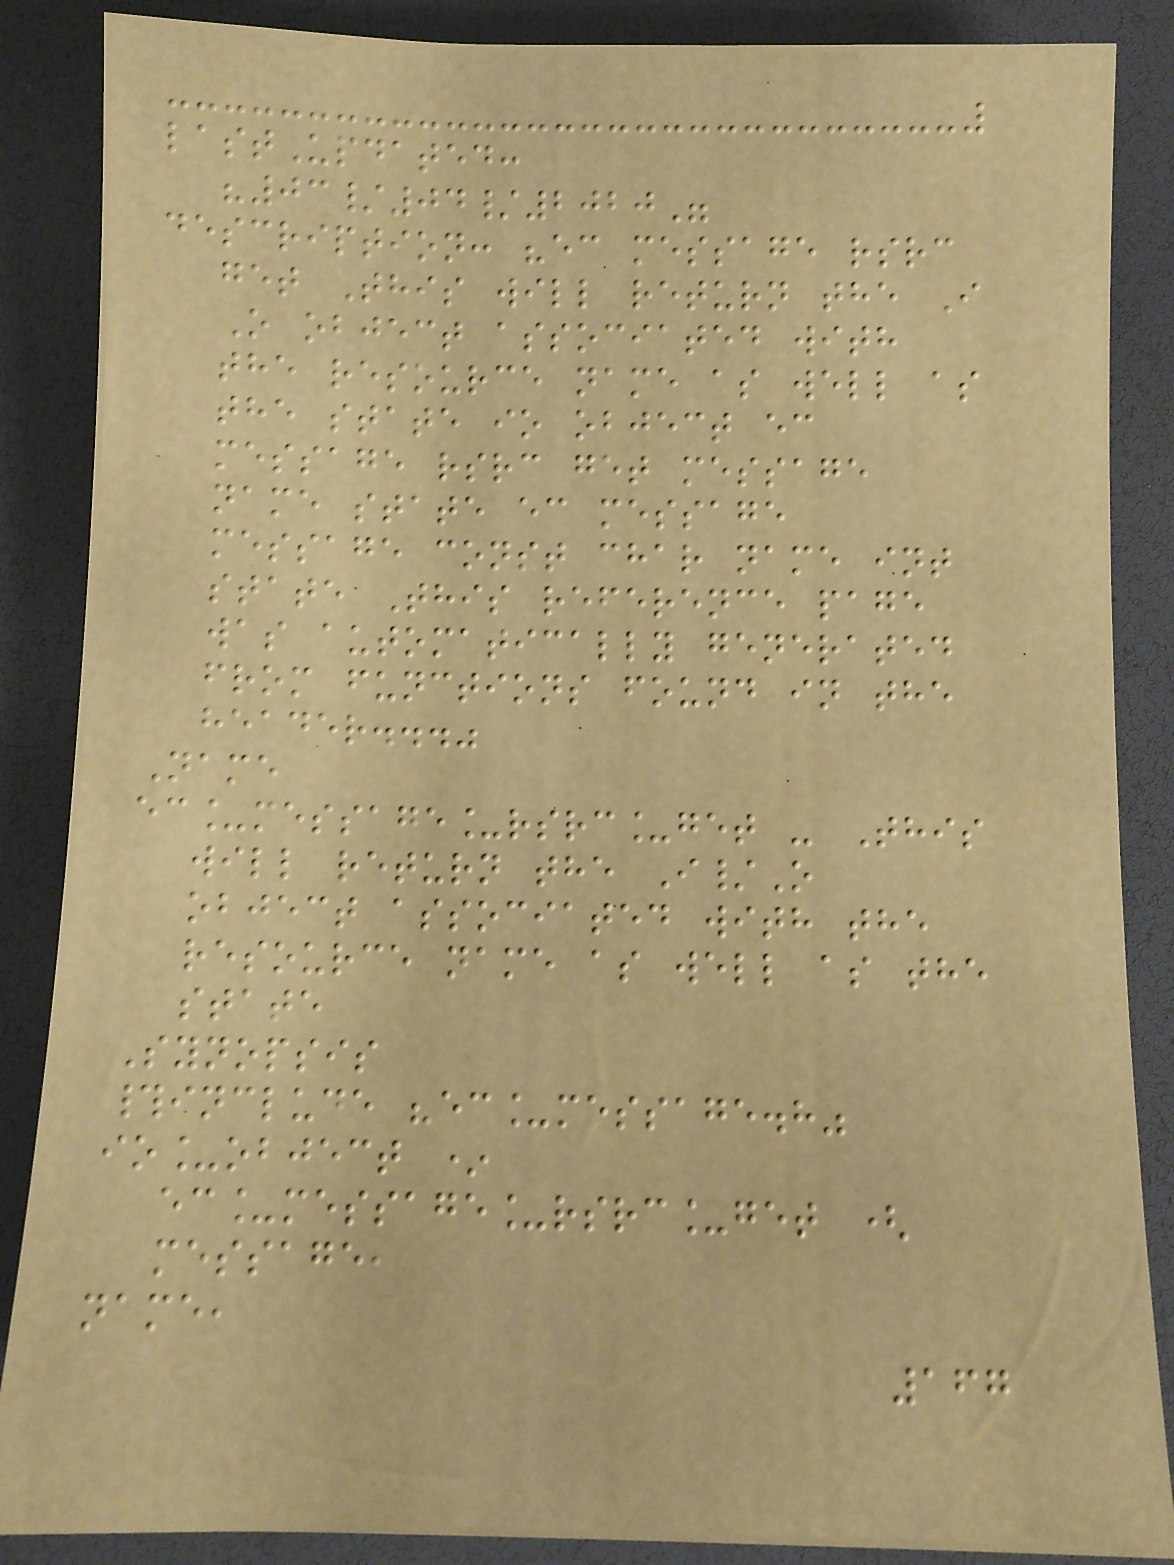lastUpdated:
"03/04/2020"
description: "ec message rsrc
get This will return the I
O object associated with
the resource name as well as
the state io object ec
message rsrc get message
name state ec message
message const char name int
state This reference page
was automatically generated
from functions found in the
header..."
Name
ec_message_rsrc_get - This
will return the I/O
object associated with the
resource name as well as the
state
Synopsis
#include "ec_message.h"
io_object *
ec_message_rsrc_get (
message,
name,
167
